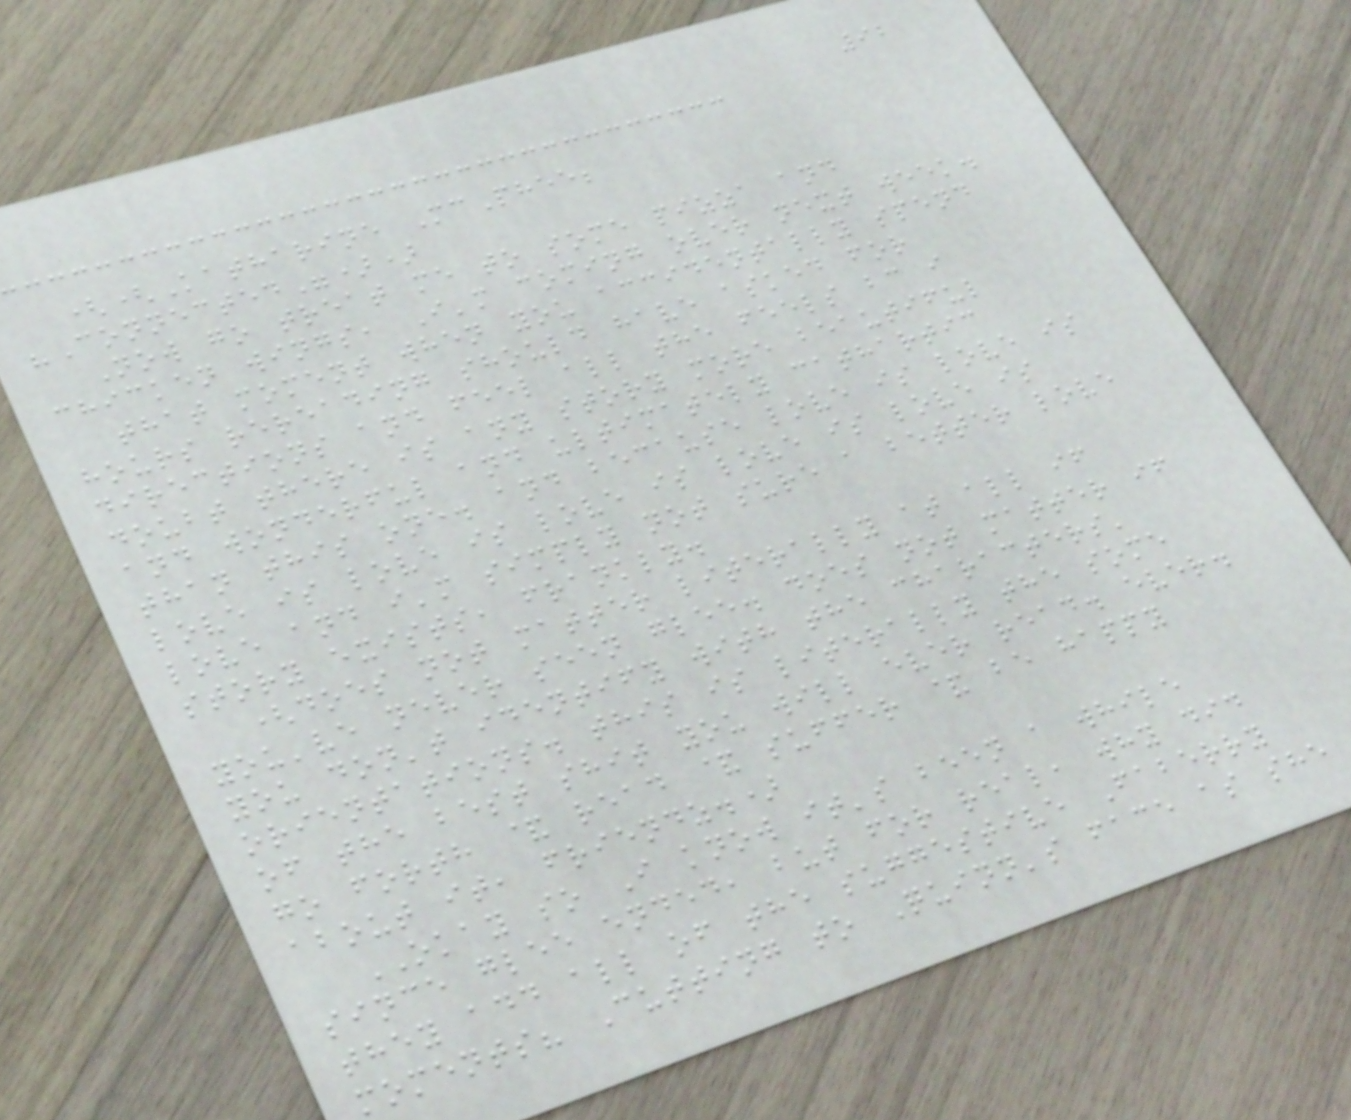92
((Katharine McPhee;
"Connected"))
Now go treat me to some pizza and
chicken wings, I'm coming over next week.
that moment when you accidentally spend
hours rereading should have asked for
directions and feel all the feels bc i
doubt there is any story more beautiful
and wonderful and ultimately cathartic
than this one. and because love is love is
love is love is love is love is love is
love and i'm simply not sure a better love
story exists, frankly.
(does not matter literally at all if
you've never seen glee. does not matter if
you don't identify with the characters'
orientations. this is literally the some
of the best shit you will ever read. ever.
go forth & read & suffer & be happy
about it, friendz.)
OKAY so I know it's been a while
since glee ended, but for real, why did
they add all of the suggestive Faberry
moments? Cutting to Quinn's face as she
